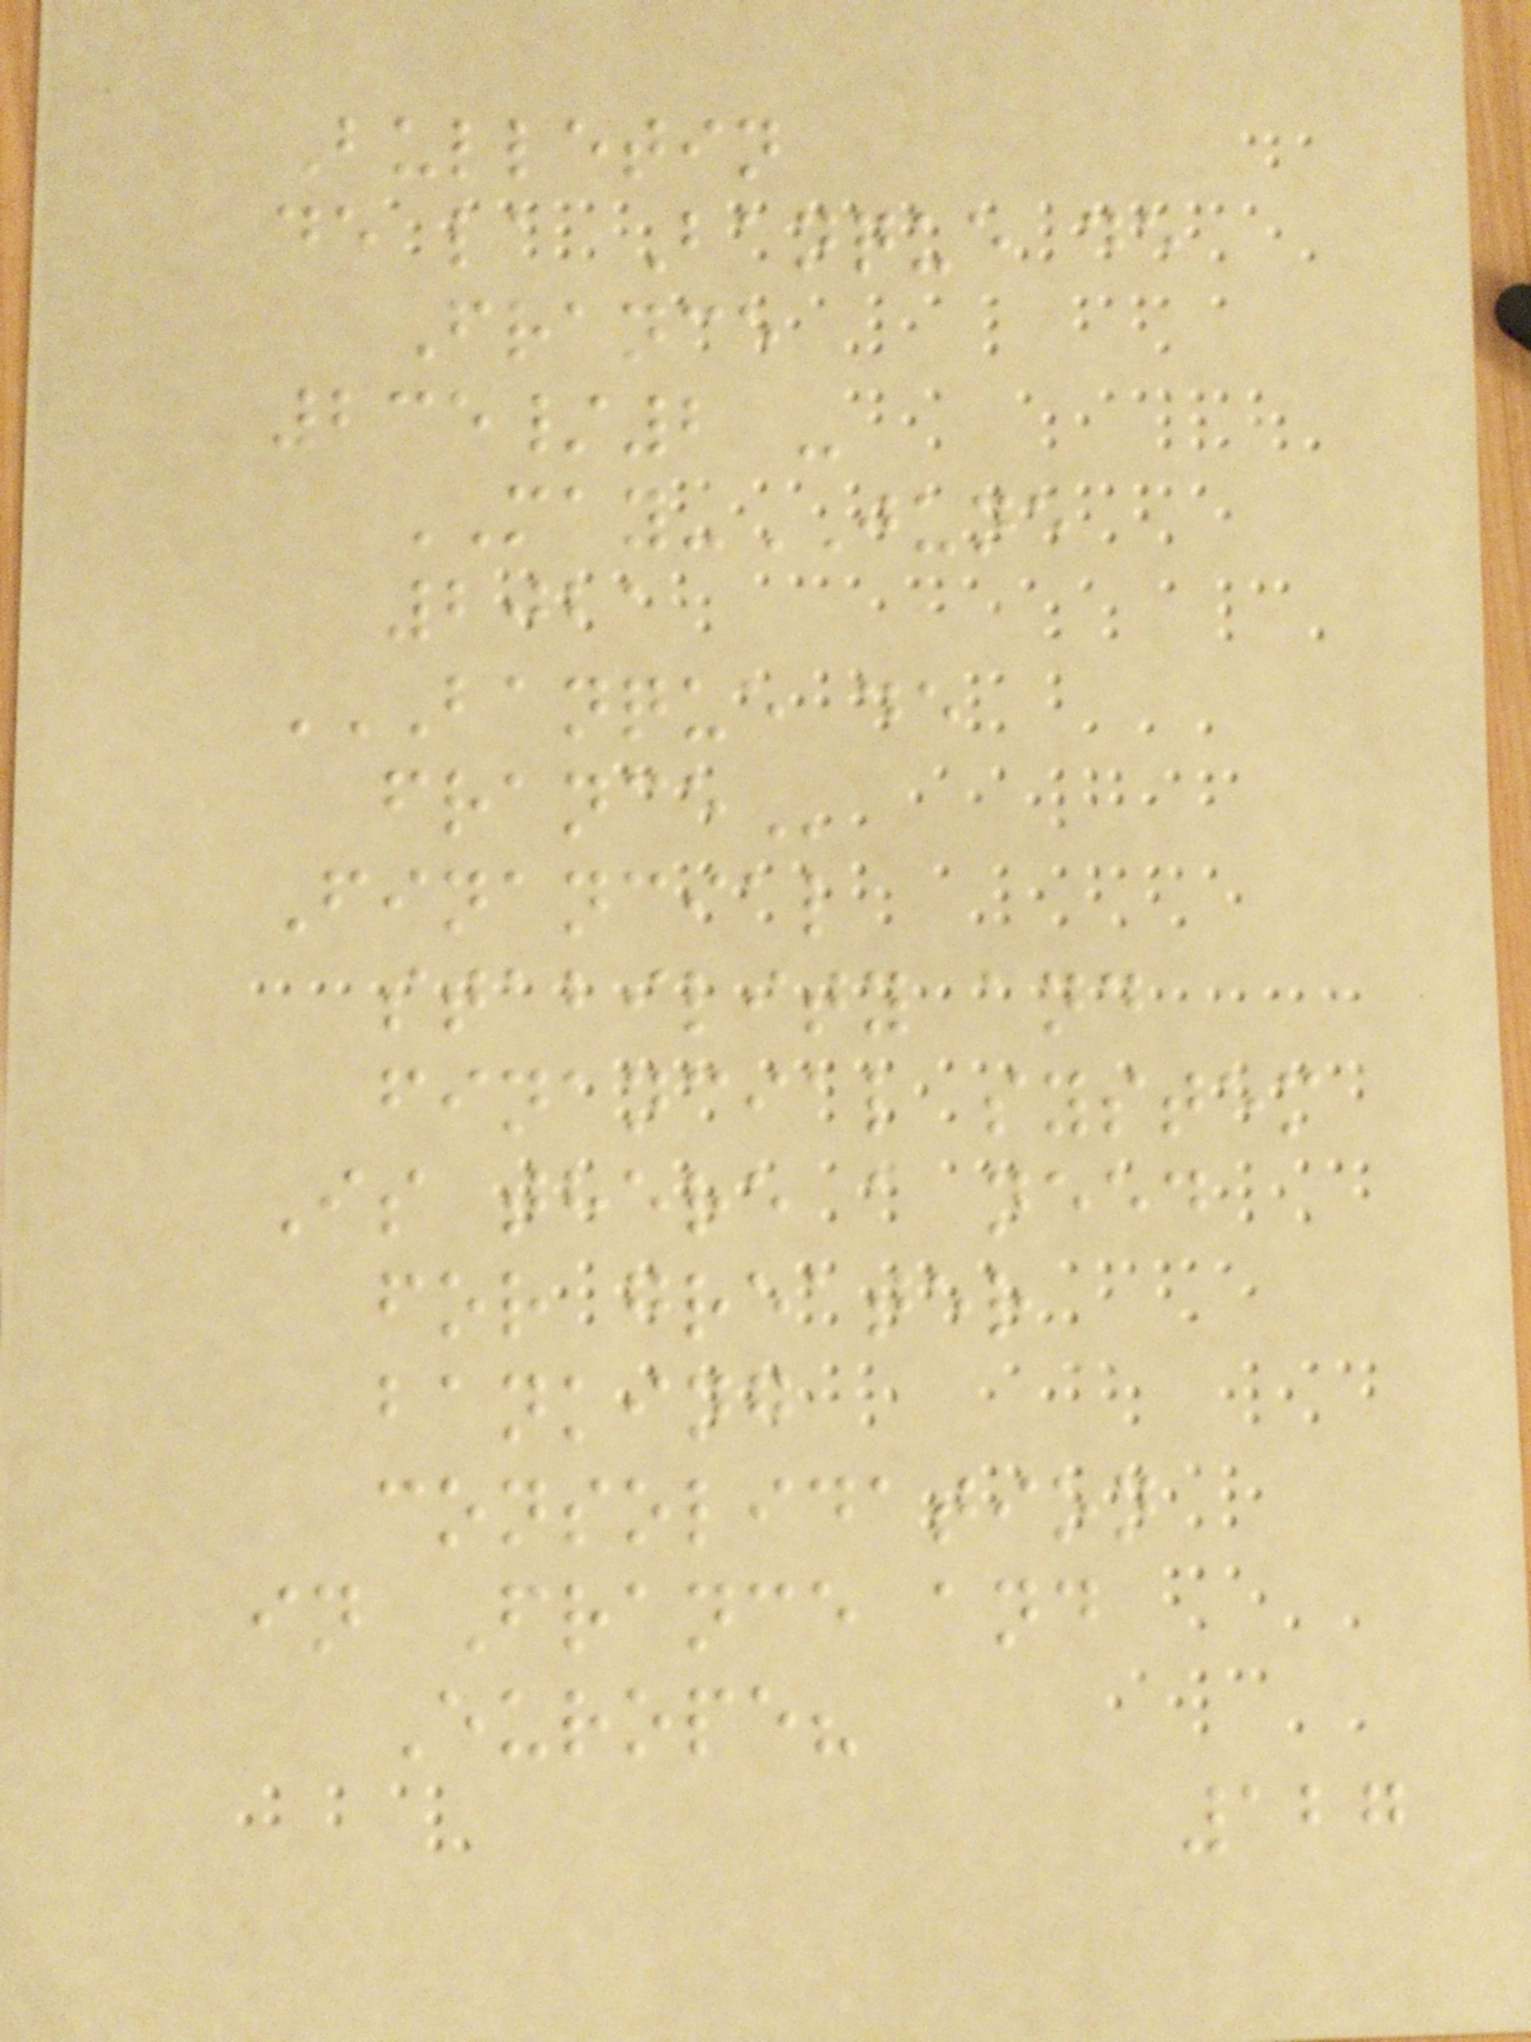Bulletin
de la Banque de
France
235/2 -
MAY-JUNE
2021
BANQUE DE
FRANCE
Financial
stability and
financial system
Is there a need
for greater
banking
consolidation
in France and
Europe?
127
